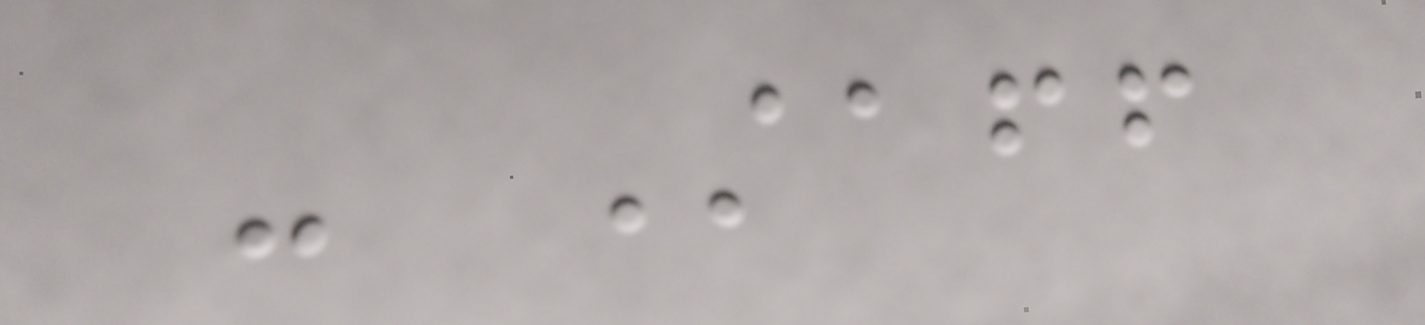- Staff
